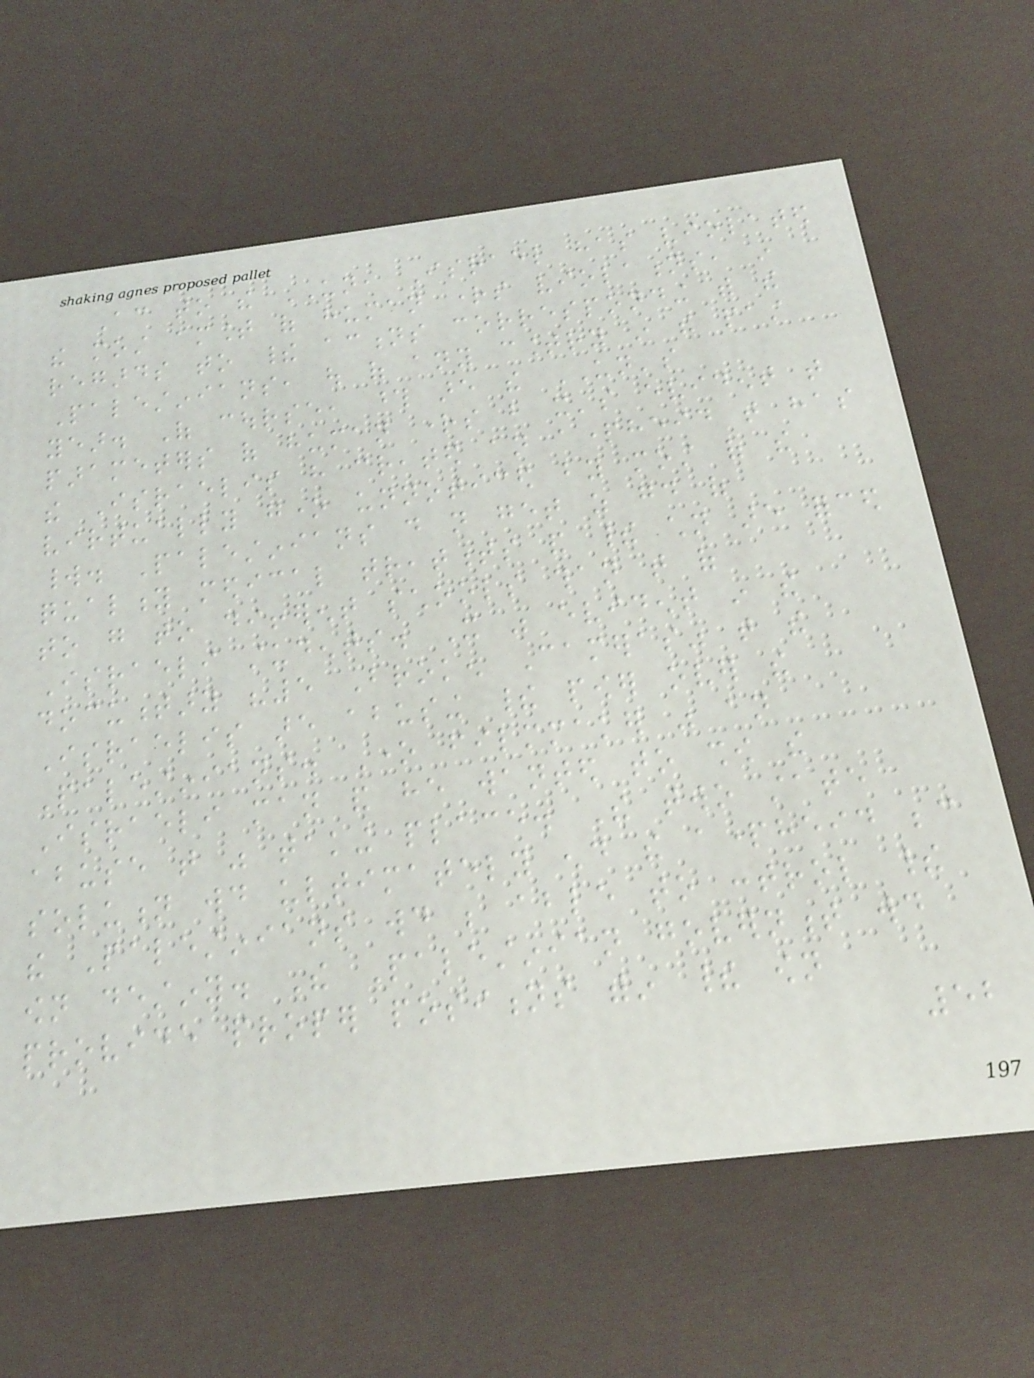According to the UN, Israel has violated
the most amount of human rights violations, in
regards to their actions corresponding with the
Palestinians, out of any country in the past
year. Of course, those are the UN's
parameters of human rights but it's evident that
the Israelis have created an apartheid that has
virtually gone unnoticed by most of the
world. Palestinians do not get as good of
quality medical treatments and their children are forced
to go to different schools than that of
Israeli students. It was evident in the
documentary "5 Broken Cameras" that the
Israelis are abusing their power over the
Palestinians. One filmmaker was an
Israeli man and he wanted to show the
abuse that was taking place. The two state
solution would ultimately end the apartheid because
the Palestinians would be able to control their
own destiny. The Palestinian government would
provide proper positions within their own
52
